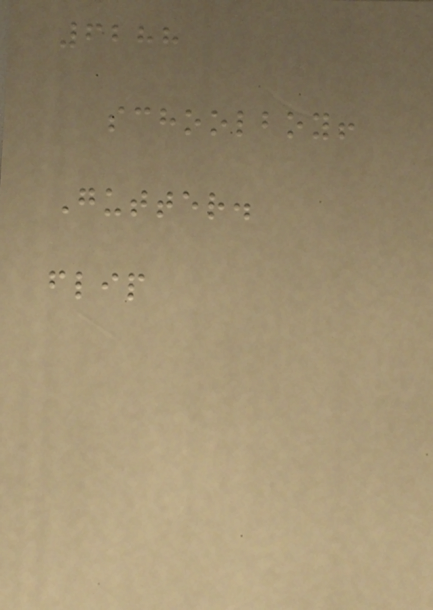6288
schoolboy!
Gutter.
flip
